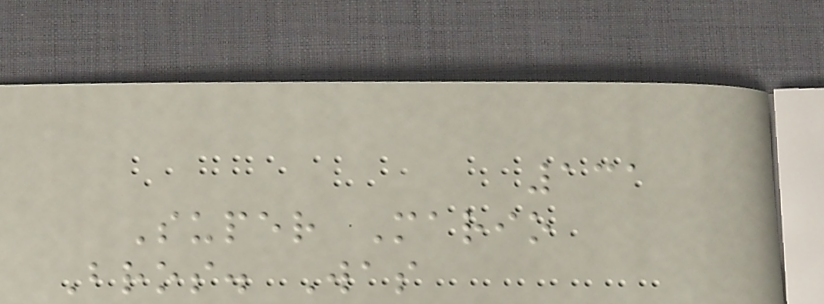131
Super Mario
Bros. Was
